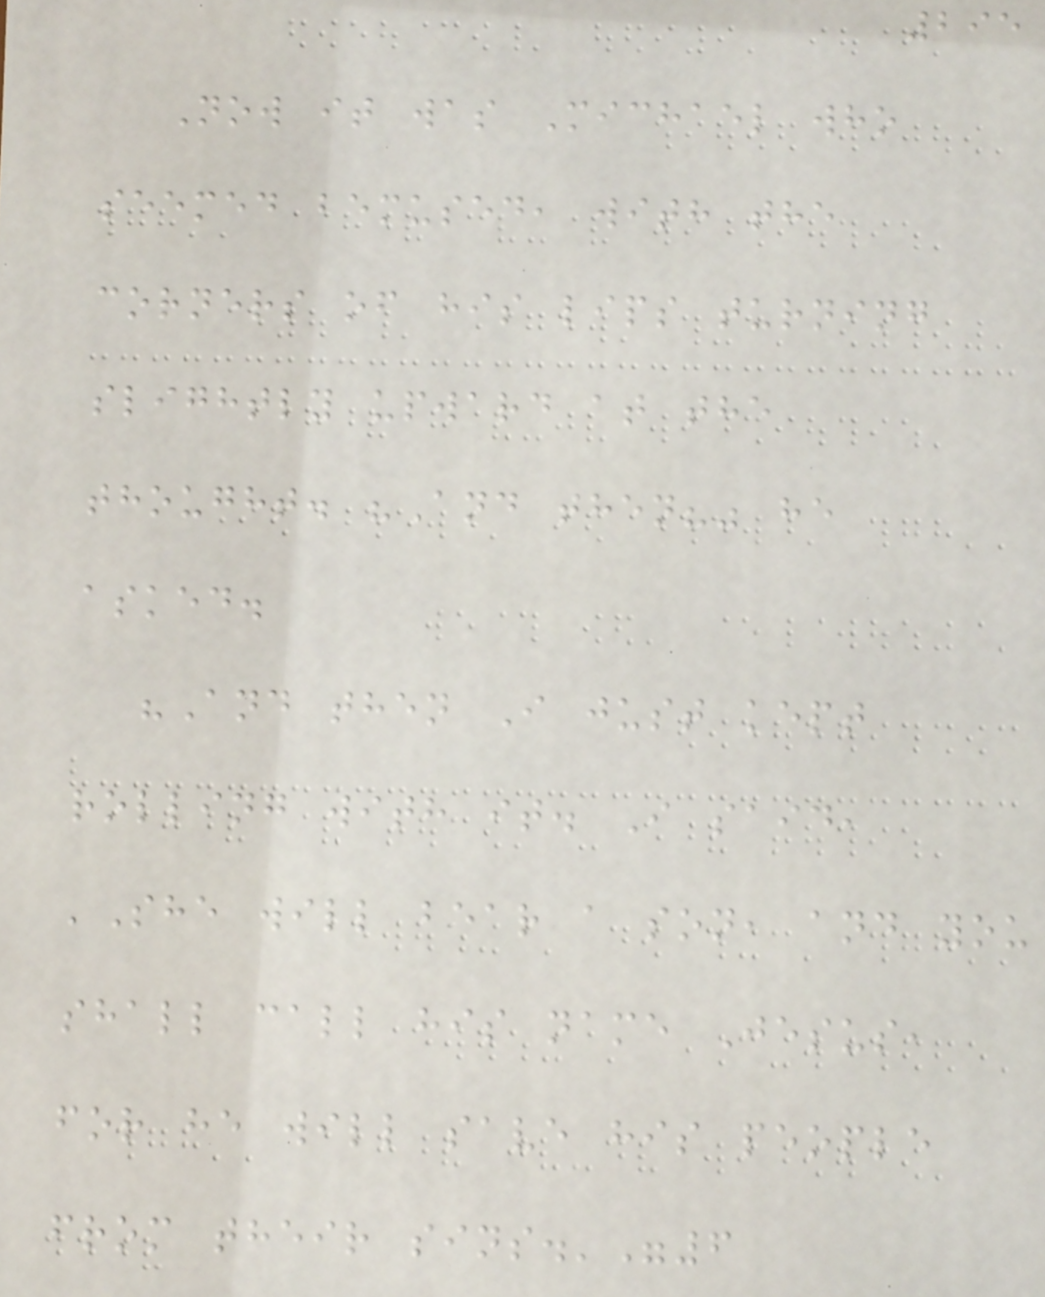295
Now it was Michael who
seemed bemused, with the
corners of his lips turning
slightly upward at the
thought. "And then?" he
asked.
"And then I just kept
rolling with it. I said,
'She will bear a son, and you
shall call his name Jesus,
for he will save his people
from their sins.'"6
